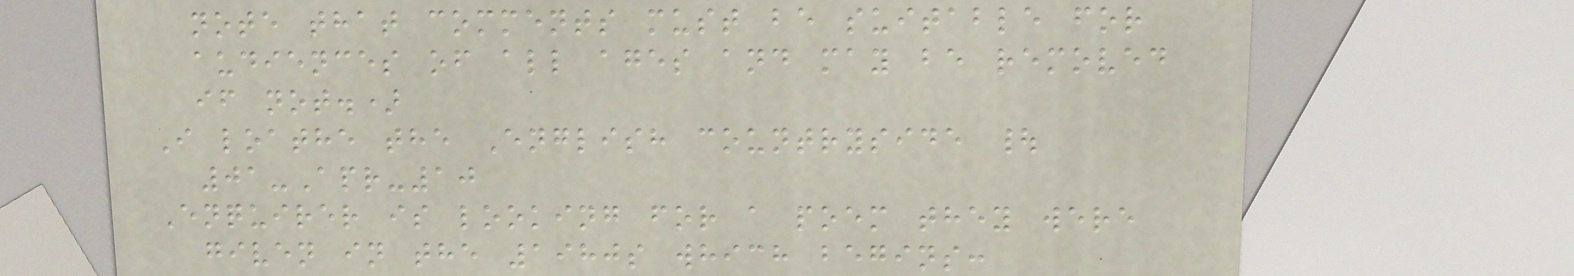note that comments must be suitable for
audiences of all ages and may be removed
if not.)
I loathe the English countryside |
01-Apr-10
Enquirer is looking for a poem they were
given in the 1980s which begins:
